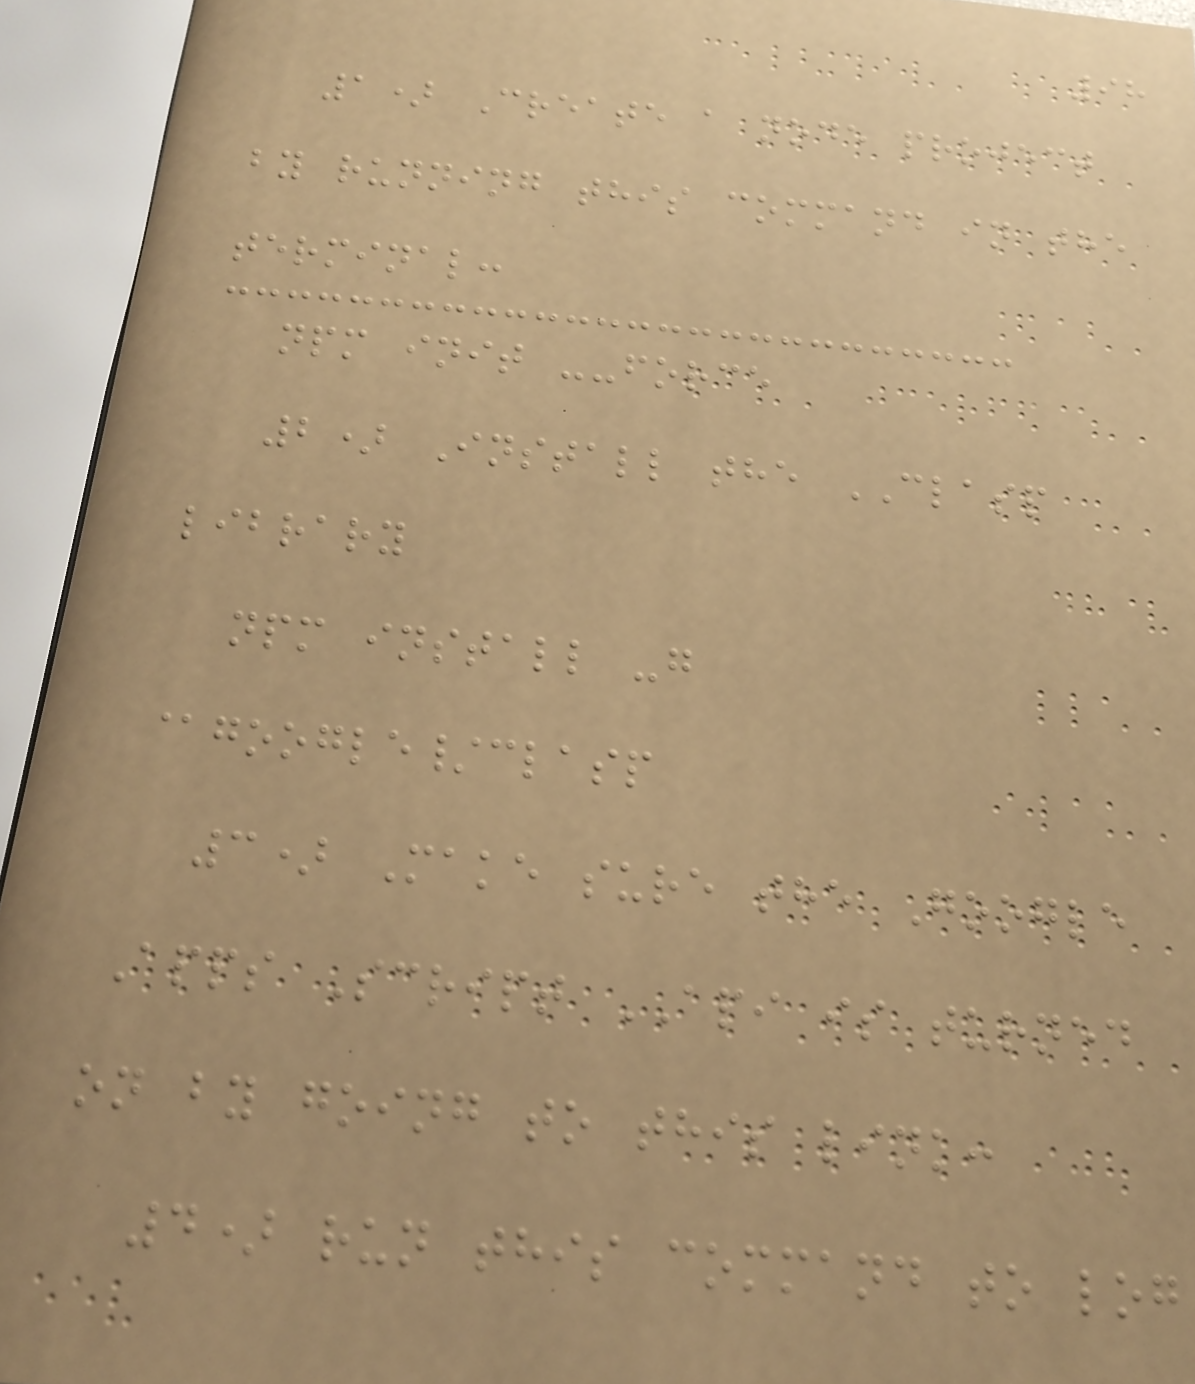98
1) Create a node project
by running this command in the
terminal:
npm init --force
2) Install the CLASP
library
npm install -g
@google/clasp
3) Make sure the Google
Apps Script API is turned
on by going to this link:
4) run this command to log
